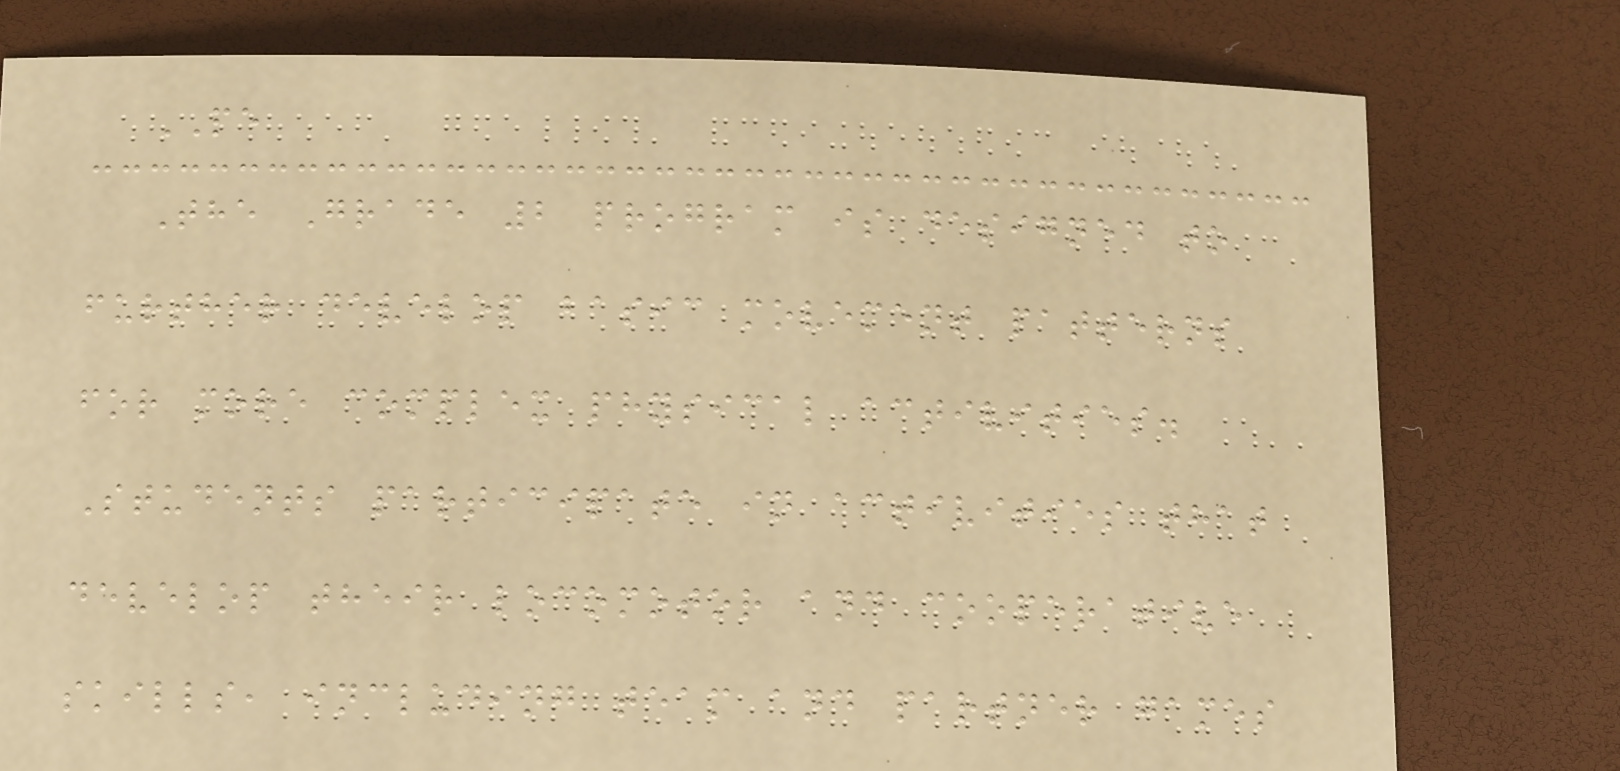PE
The Grade 2 program is designed to
further develop basic movement patterns
for more complex physical activities.
Students participate in activities that
develop their locomotor and cooperative
skills, including team and partner games
